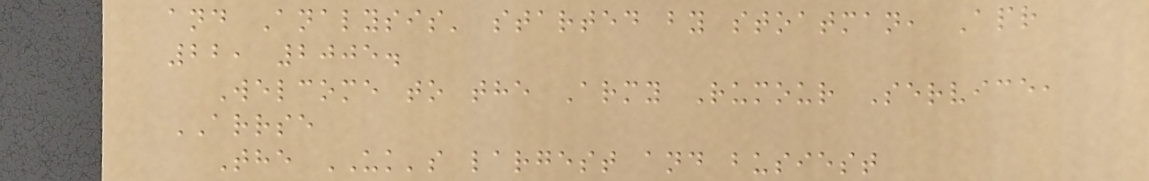and Analysis' started by stoatman, Apr
22, 2005.
Welcome to the Army Rumour Service,
ARRSE
The UK's largest and busiest
